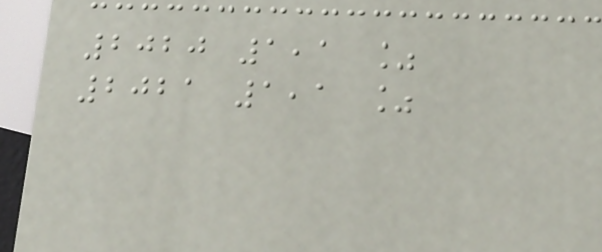2020 1,1 %
2021 1,1 %
